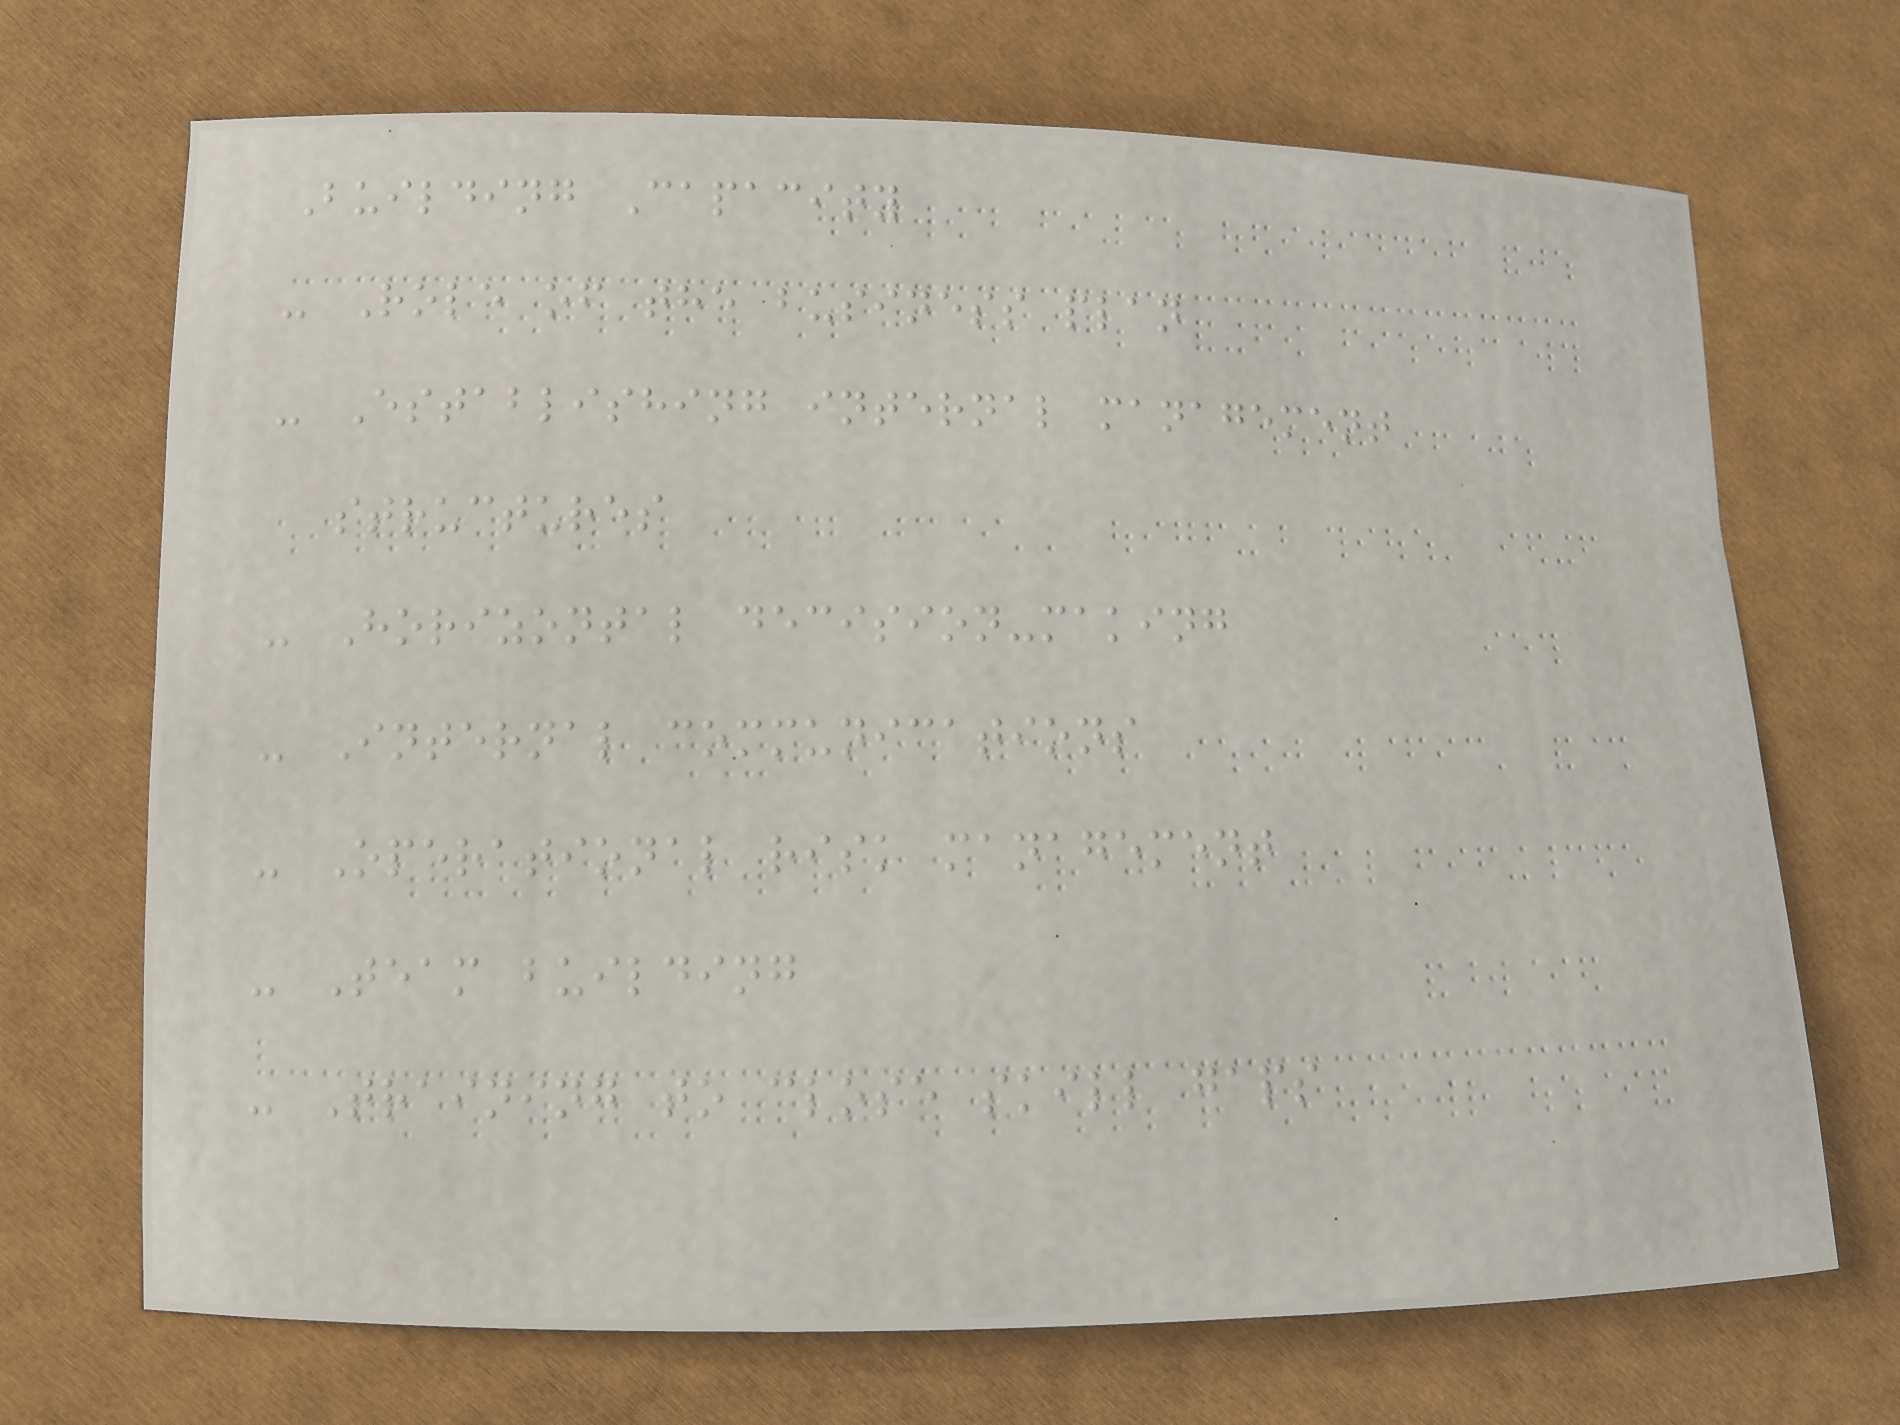Building Capacity
- Role of the business plan
- Establishing internal management
structures
- Horizontal decision-making
- Internal communications
- Operational risk management
- Team building
- Training to close skill gaps
